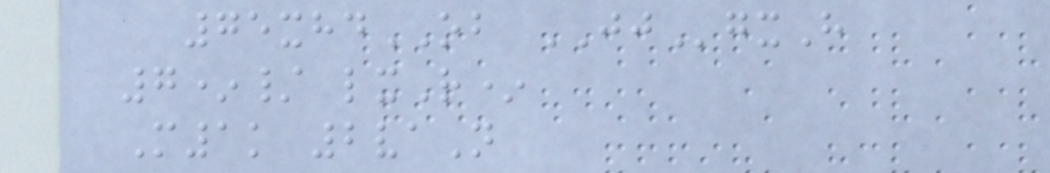75xhdOB JJgxH
7*/ lxR*
M1k 2vaN
